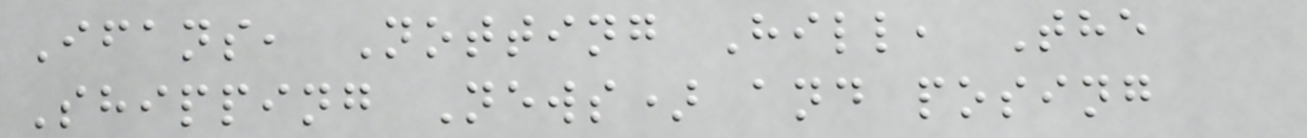Ifans, Notting Hill, The
Shipping News) and posing
